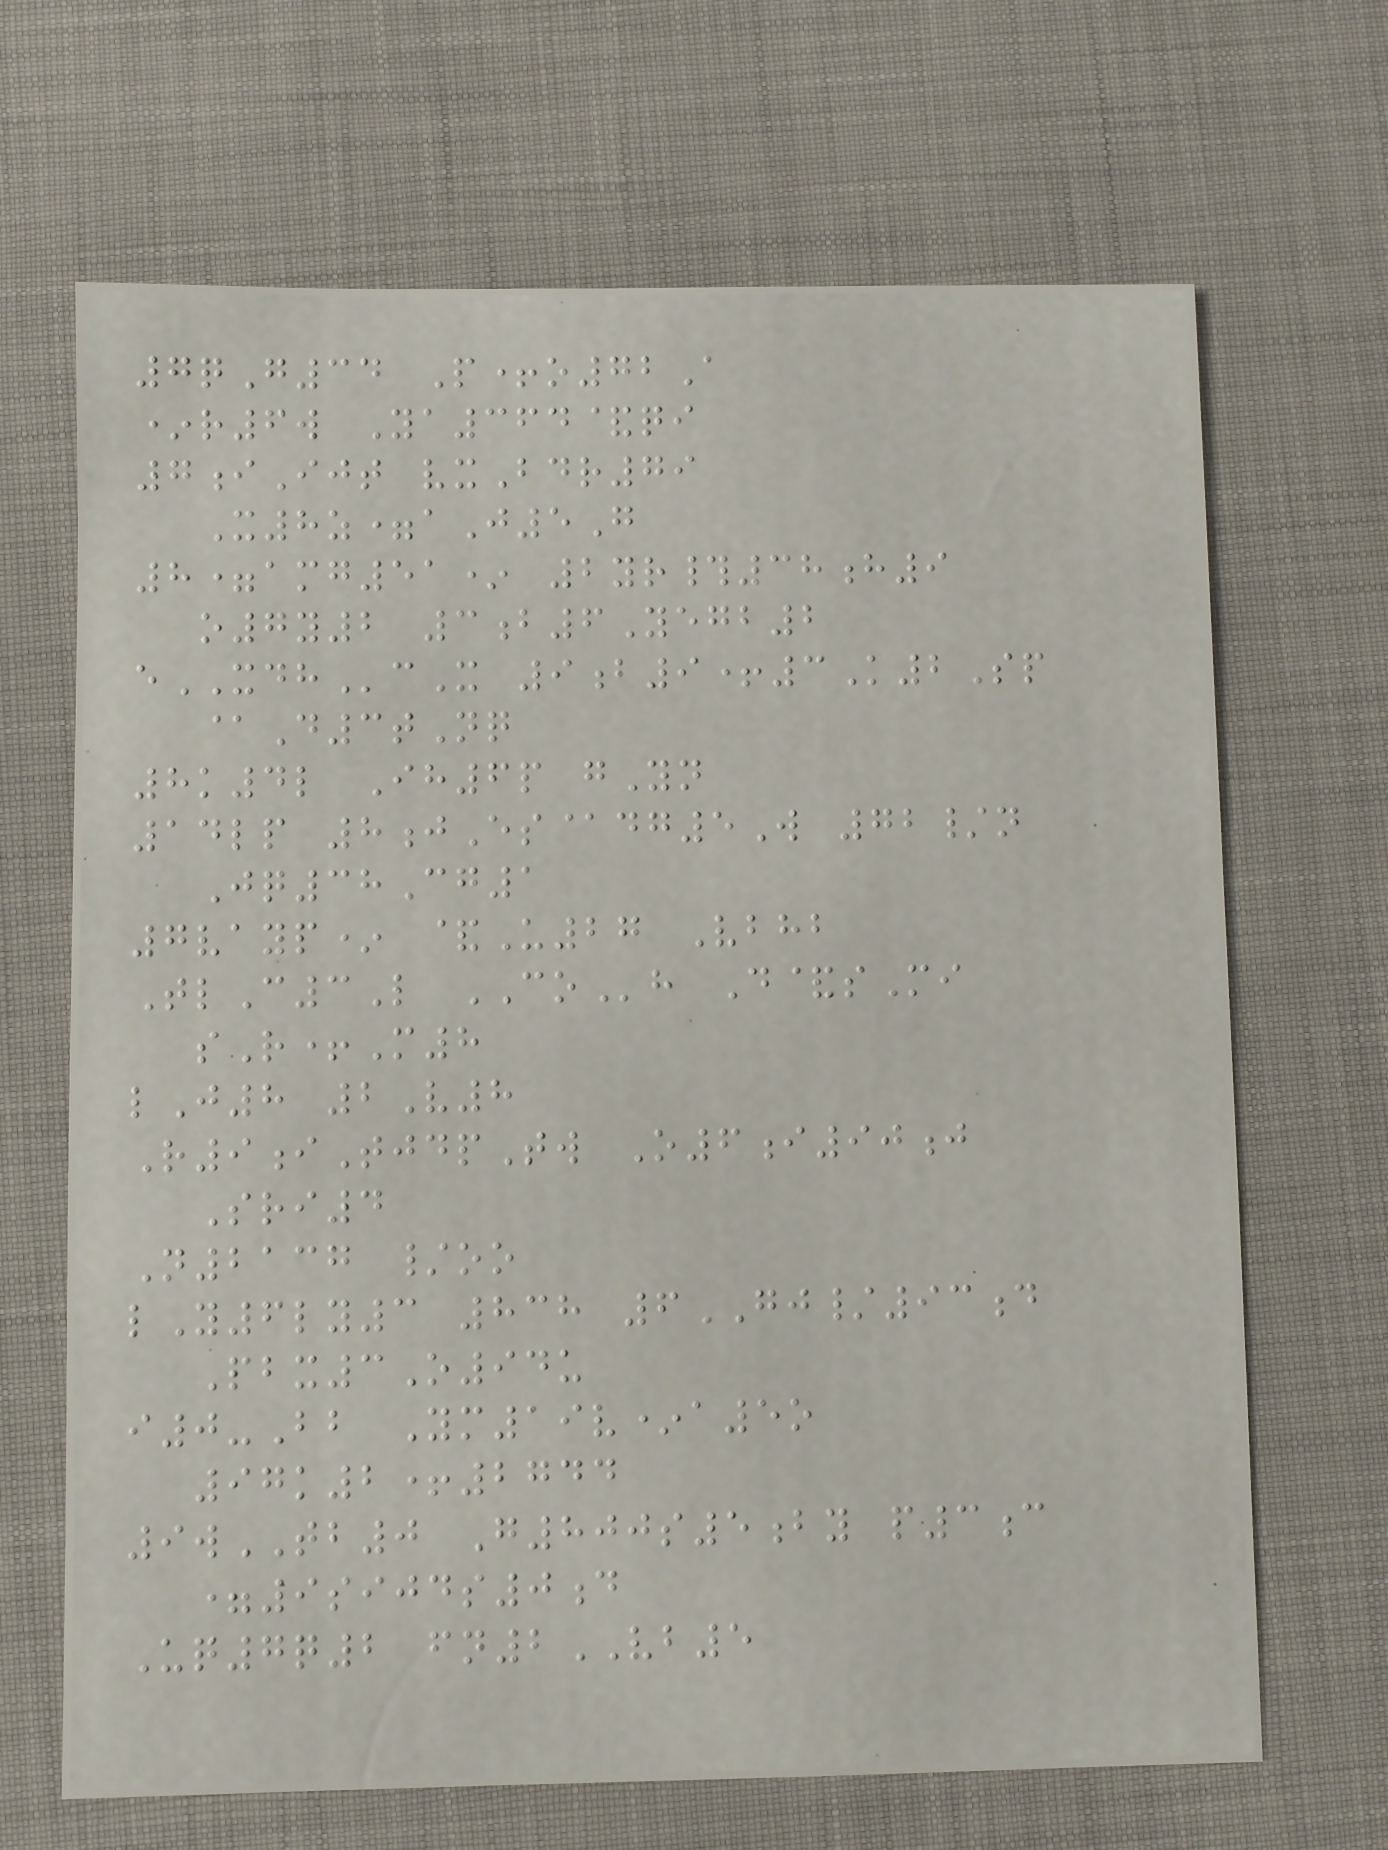7qG34 P+o72A
*r6w Ya364&qi
7iIjt vxBdr79
X8z=aJ5G
8=amg51* 2yr#38h9
o7y2 3b6Yegb2
eXDHcX 9b9+3K2Sp
@D3tNq
8k4l Ih6p gYn
14lp 8jEs@dg5W 72/n
Jq38Cg1
7vayp* &U27 Vbhb
TlC3L COh D&sMi
sR+M8
lJ8 2V8
R9iTjdpTw O6i90j
Sri4
N2137 /oo
lY6ly3 838 6GJ/93d
Pbx3O94u
i0-Bb Ym19v*a5o
97k2+2744
9wTB0 G800s5by p3c
=9sijds0d
Uq7q2 fn2VB5
